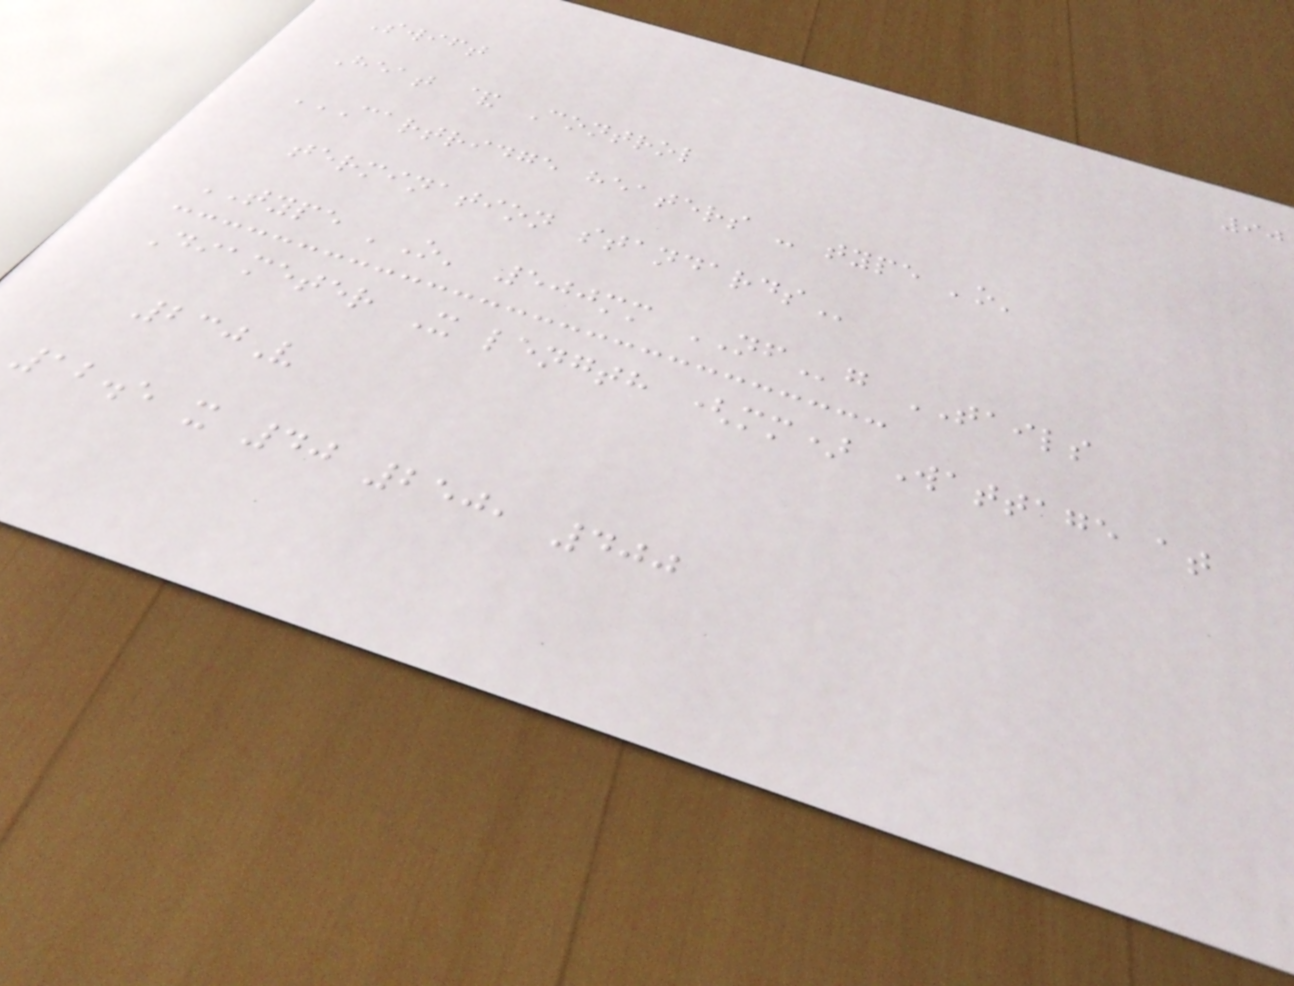90
Swift
Heat & Control
CARTRIDGE HEATERS - TYPE 'O'
TERMINATION STANDARDS
TYPE 'O' 500mm NFg TAILS
Diameter X length (mm) Wattage at
230V
12.5 x 40 250, 400
